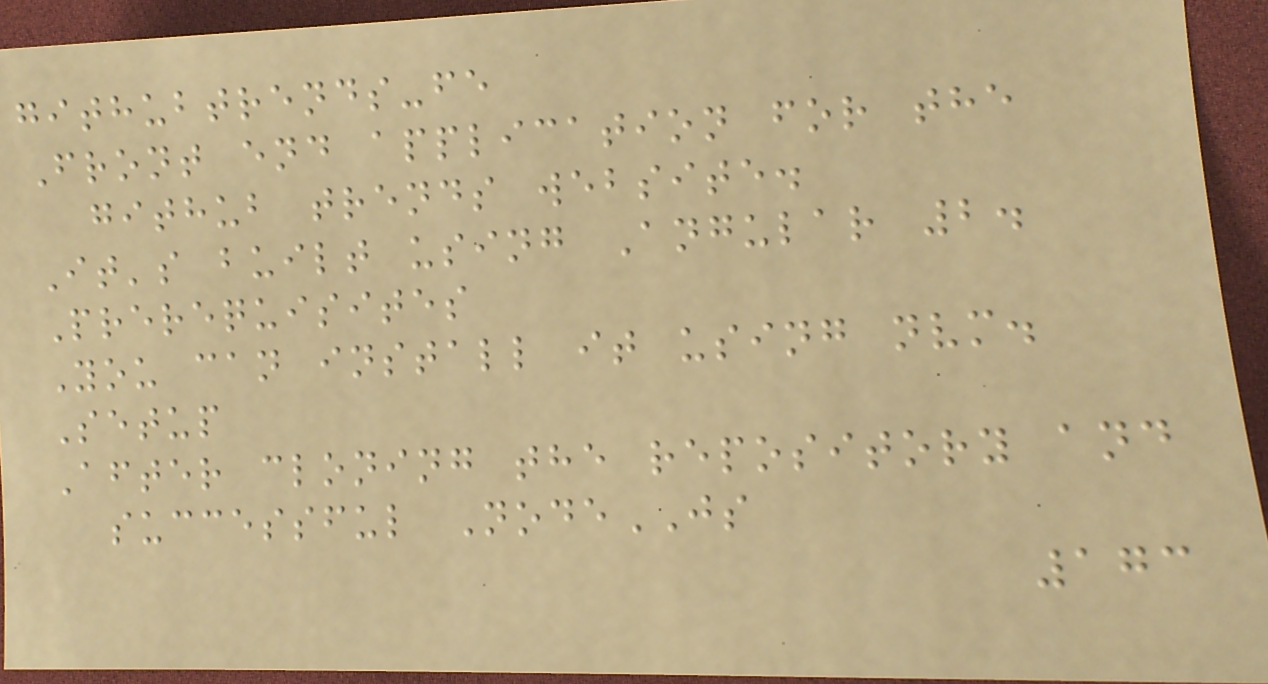githubtrends-fe
Front end application for the
github trends website.
It's built using Angular 2.
Prerequisites
You can install it using nvm.
Setup
After cloning the repository and
successful NodeJS
173
